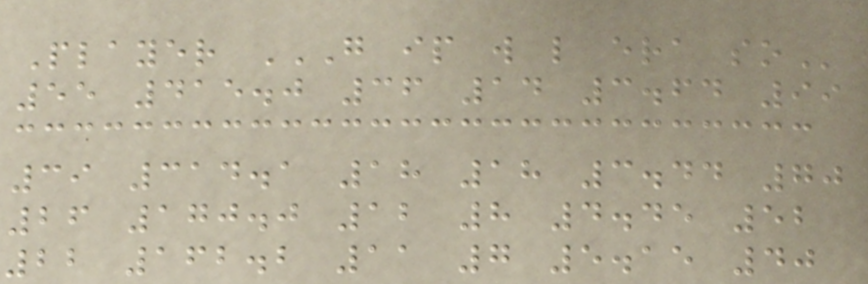Player G IP W L ERA SO
55 415.0 36 14 3.64 99
39 314.1 18 18 3.44 70
26 170.0 12 8 4.45 52
22 162.2 11 7 5.15 40
